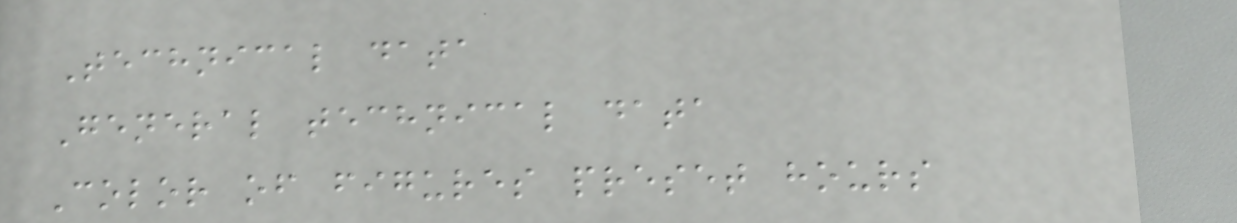Technical data
General technical data
Color of figures preset hours
